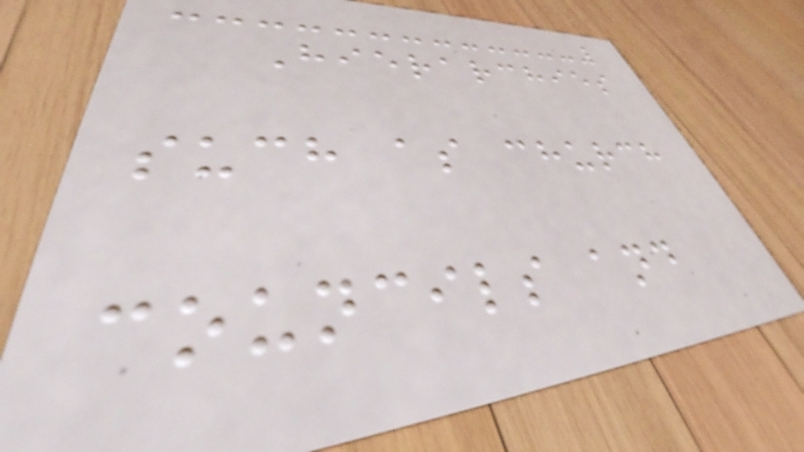Hierarchies
such as church
councils and
